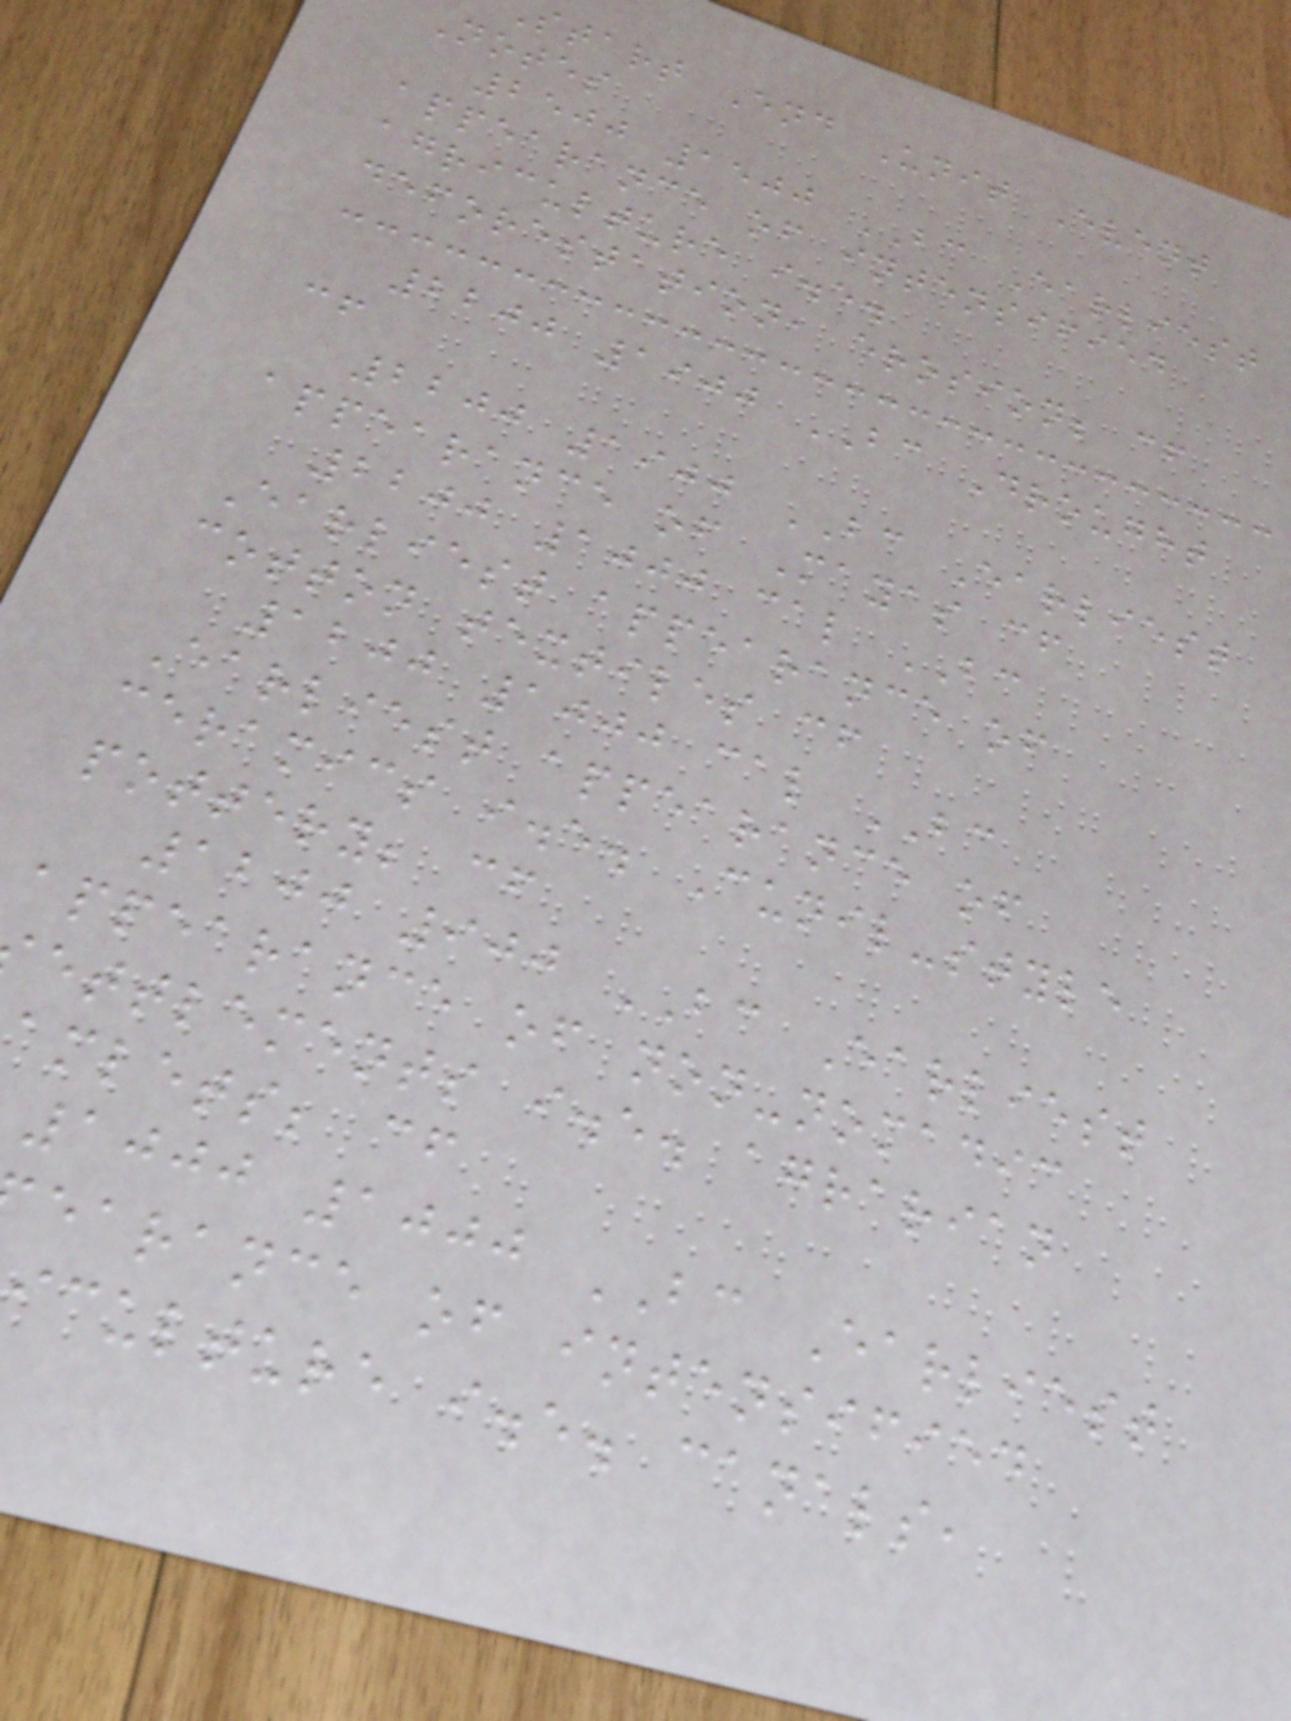start End Unit Event
Notes
2500 1500 BC Earliest
appearance of intensified
agriculture i.e.
deforestation, erosion; cf
2200 1900 BC Drought
cf
2200 1900 BC Earliest
appearance of Mayas cf
2200 1000 cal BC
Earliest appearance of
cotton textiles cf
1200 1000 cal BC
Earliest appearance of
ceramics i.e. Cunil-style
pottery; cf
1200 900 BC Earliest
appearance of non-nomadic
ettlements i.e. agrarian
amlets; cf
1000 1000 BC Earliest
earance of intensified
iculture i.e. canals,
